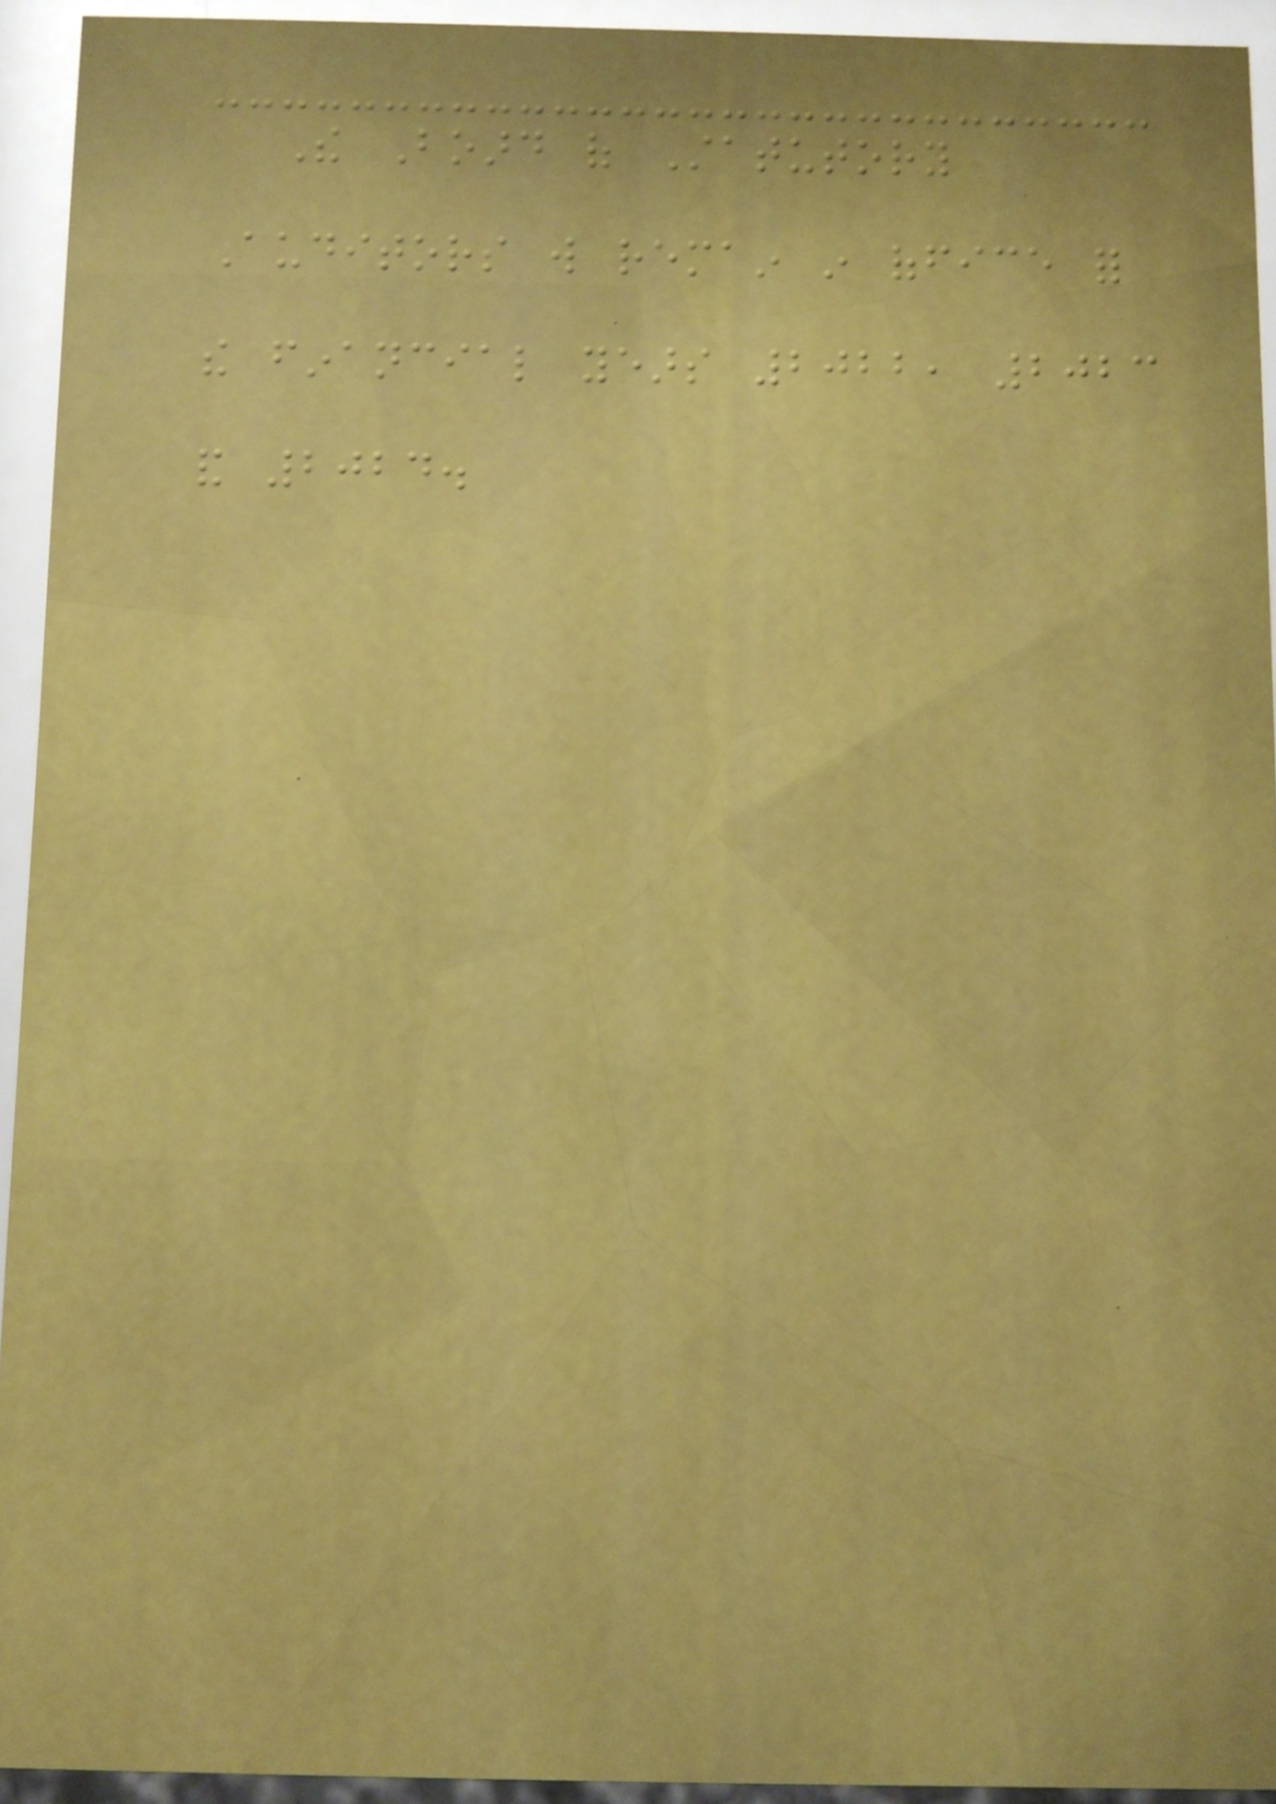The Board of Statutory
Auditors will remain in office for
the financial years 2022, 2023
and 2024.
